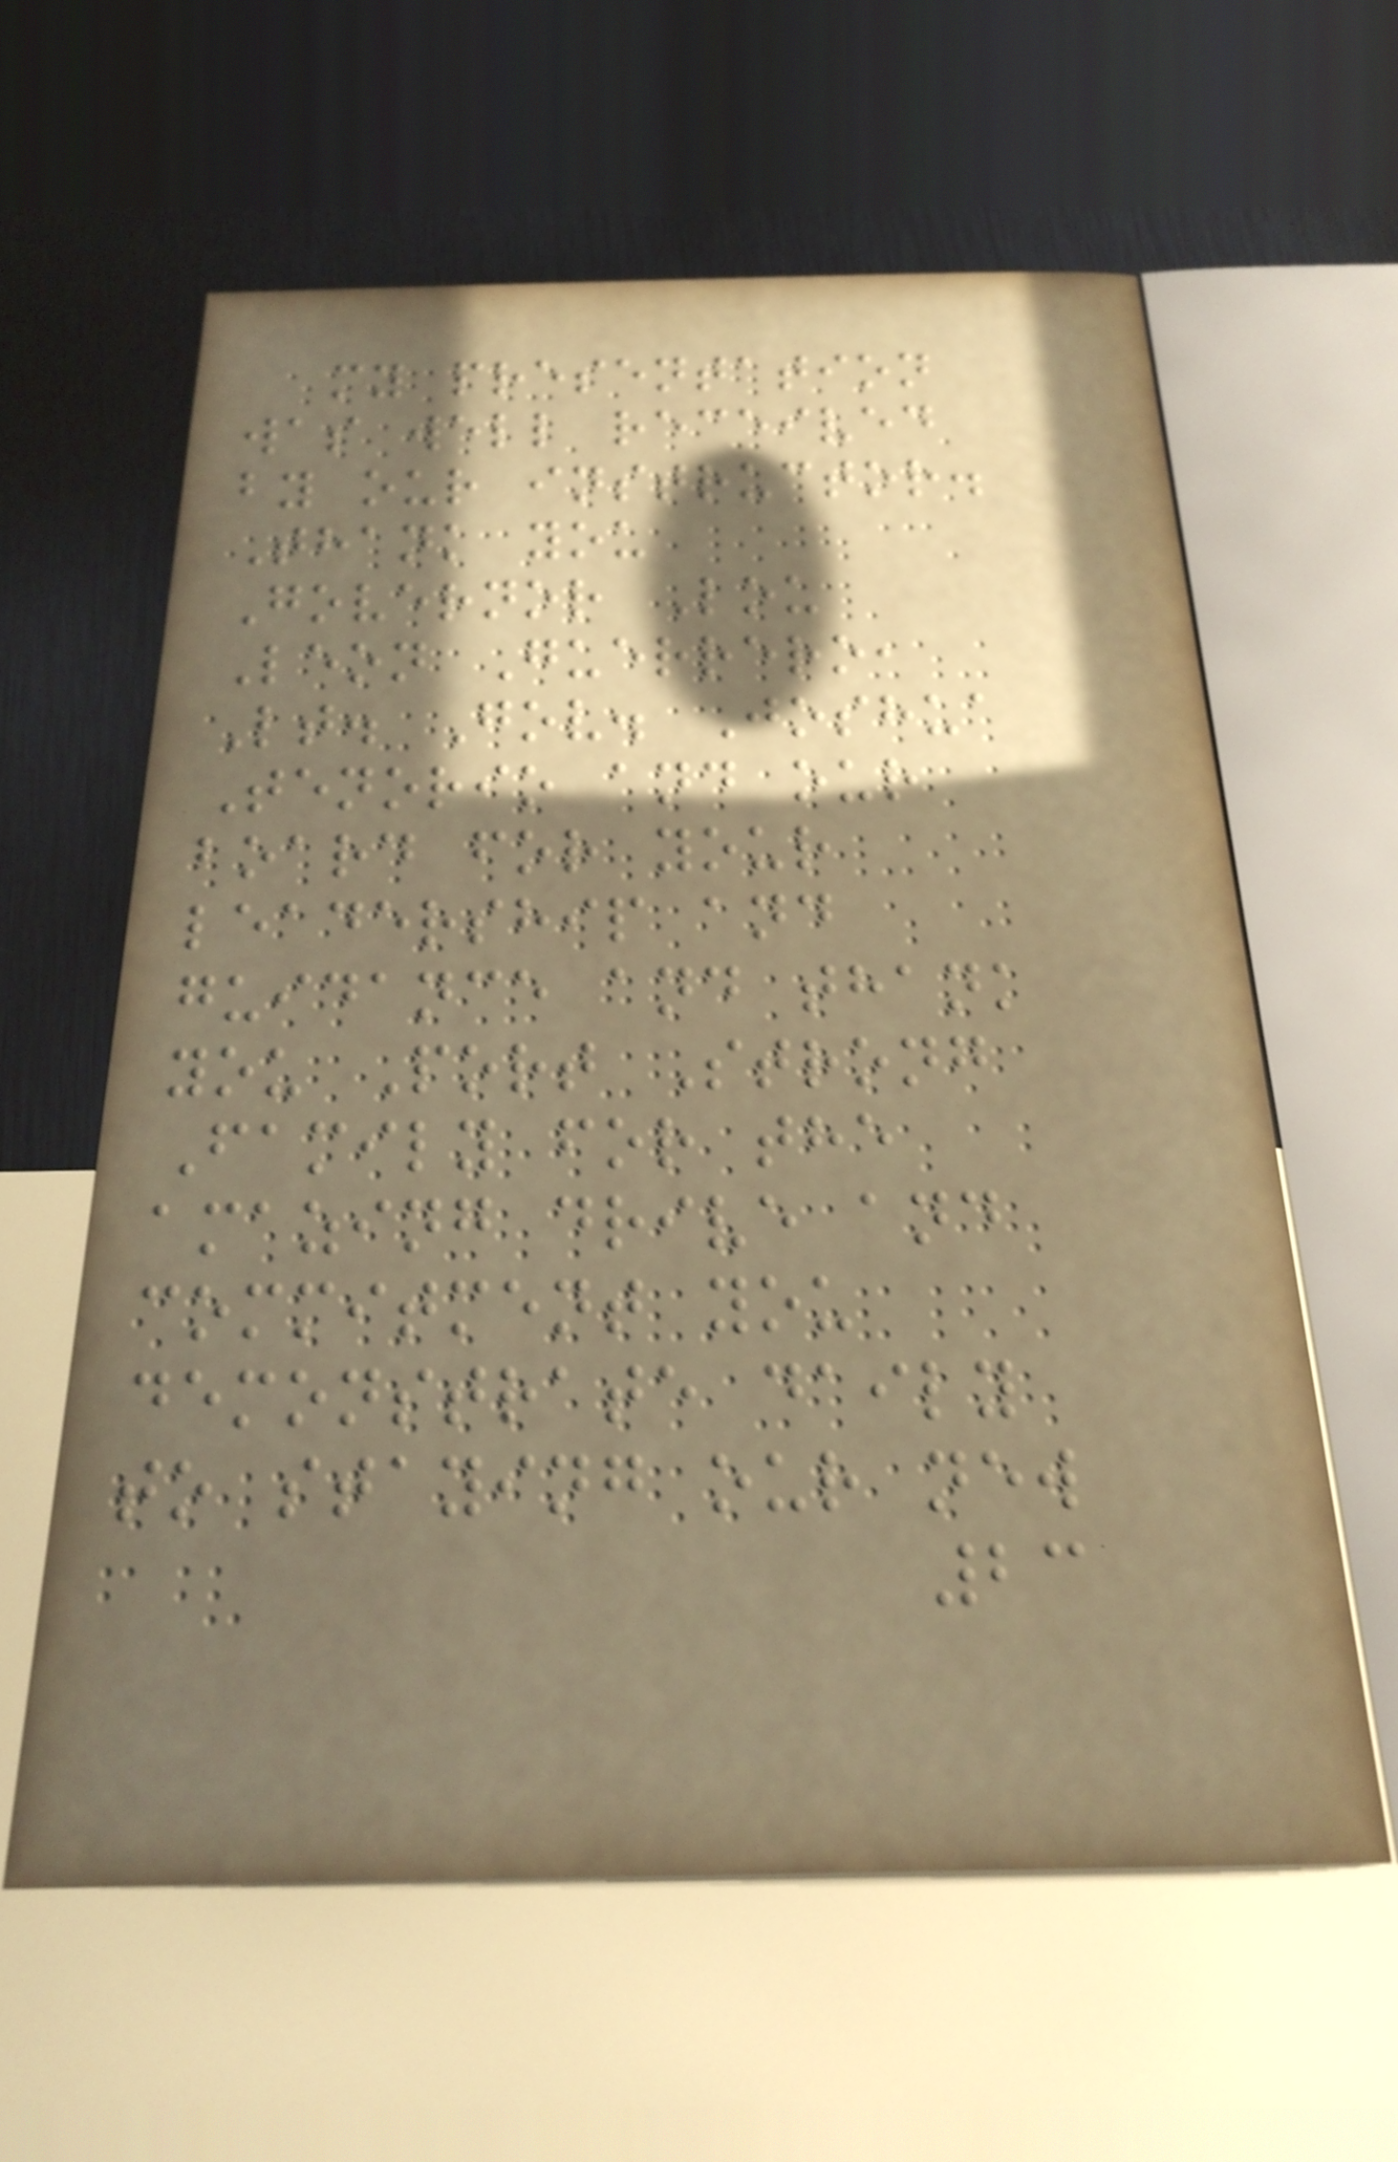my presentation
was well received
by our instructor.
Thank you
Governor Lou
Leon Guerrero,
Lt. Gov. Joshua
Tenorio and our
board for your
leadership and
guidance and thank
you Port Strong
Family for the
amazing drive and
commitment you
demonstrate daily
to staying our new
23
